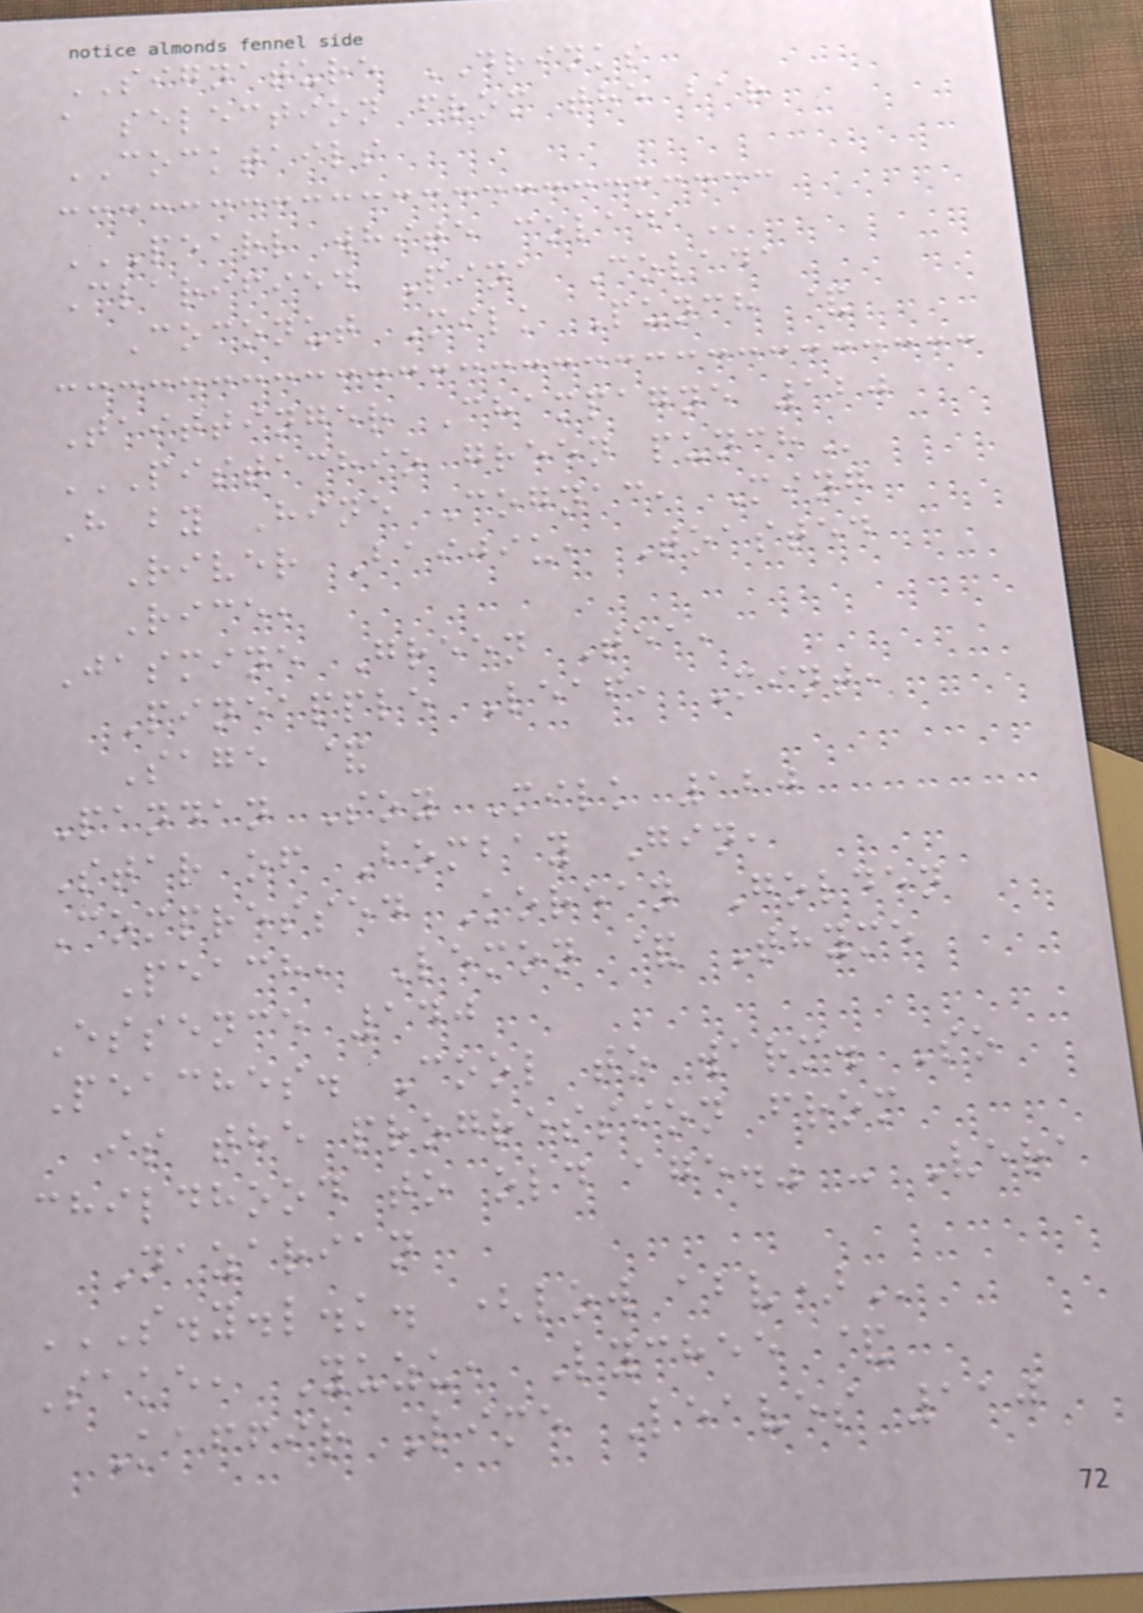SIGNATURE DRINKS
a selection from the bar
COCKTAILS
PEARL WHITE COLADA
Clarified Pina Colada
Coconut Milk Punch &
Taittinger Champagne 120
PISTACHIO GREEN PUNCH
H by Hine Cognac, Ming
River Baijiu, Toasted
Rice,
Jasmine Green Tea,
Pineapple Leaf, Mint,
Sage &
Pandan Soy Milk 120
Star of Bombay Gin,
Compressed Korean Golden
Peach, Lemon & Thyme
Essence 140
Peaches. Cool to warm. So
is the progression from
childhood to old age." - Vera
Nazarian
S.Y.L.K. (LOW ABV)
Sake, Yuzu, Lychee &
Kaffir Lime Leaves 110
